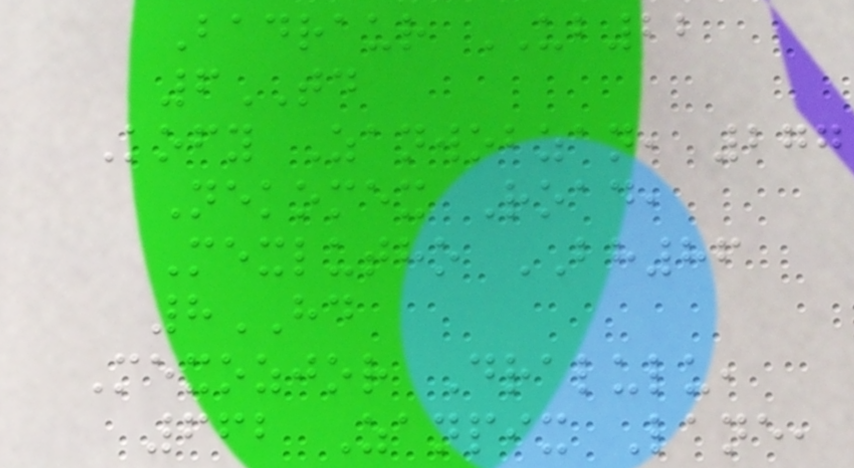Badraur UB22
6TD
Kofy Zanwobzan, 277
Nekomex Road,
Mexlutho BH86
8HD
Mexozjor Dralulu,
662 Zanpix Lane,
